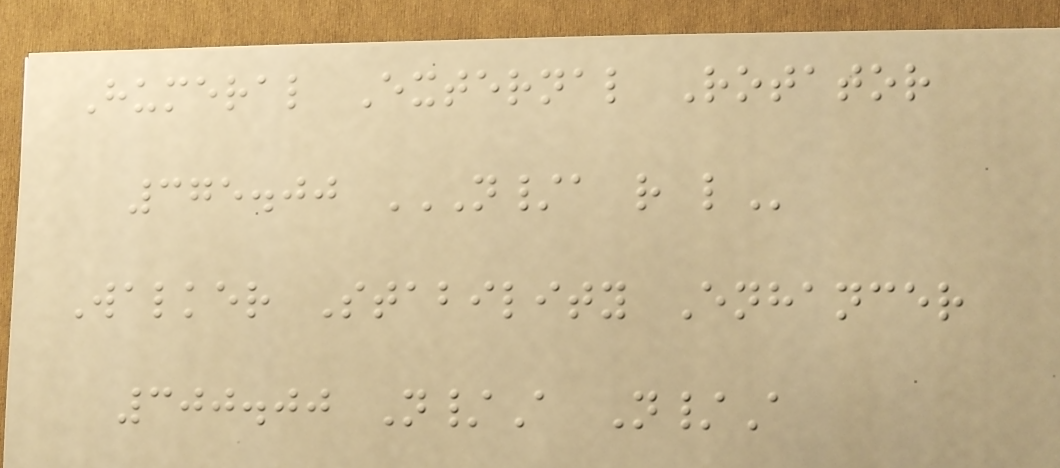Humeral External Rotator
375.00 N/A R L
Walker Stability Enhancer
300.00 N/A N/A
